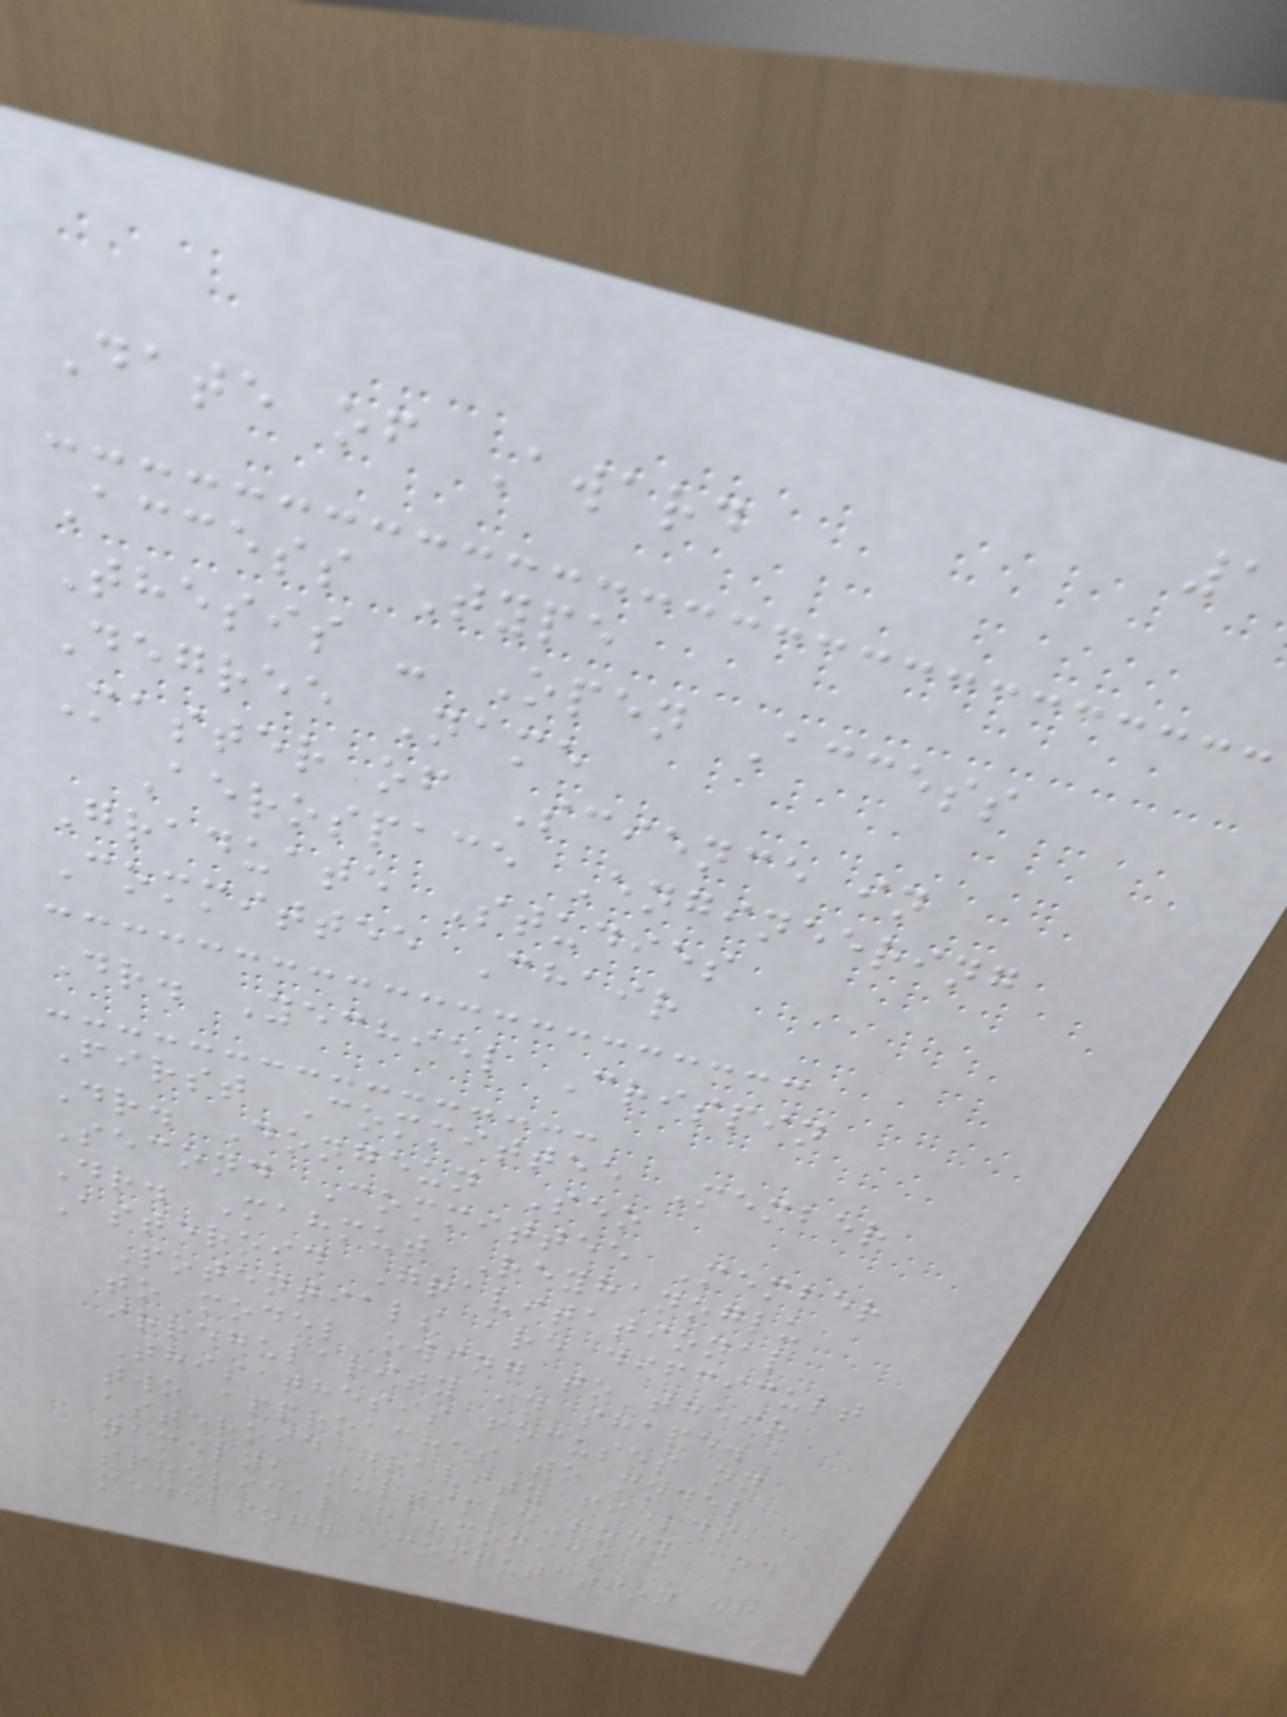Date of Award
Access Type
Thesis - Open Access
Degree Name
Master of Science in
Aerospace Engineering
Graduate Studies
Committee Chair
Dr. Yechiel Crispin
First Committee Member
Dr. Dongeun Seo
Second Committee Member
Dr. Mahmut Reyhanoglu
Asteroid Gravitational
Potentials are difficult
to model owing to their
irregularity in shape.
This thesis focuses on
two approaches to model
asteroid gravity fields,
namely, multiple-body and
spherical harmonics
modeling. Computation of
